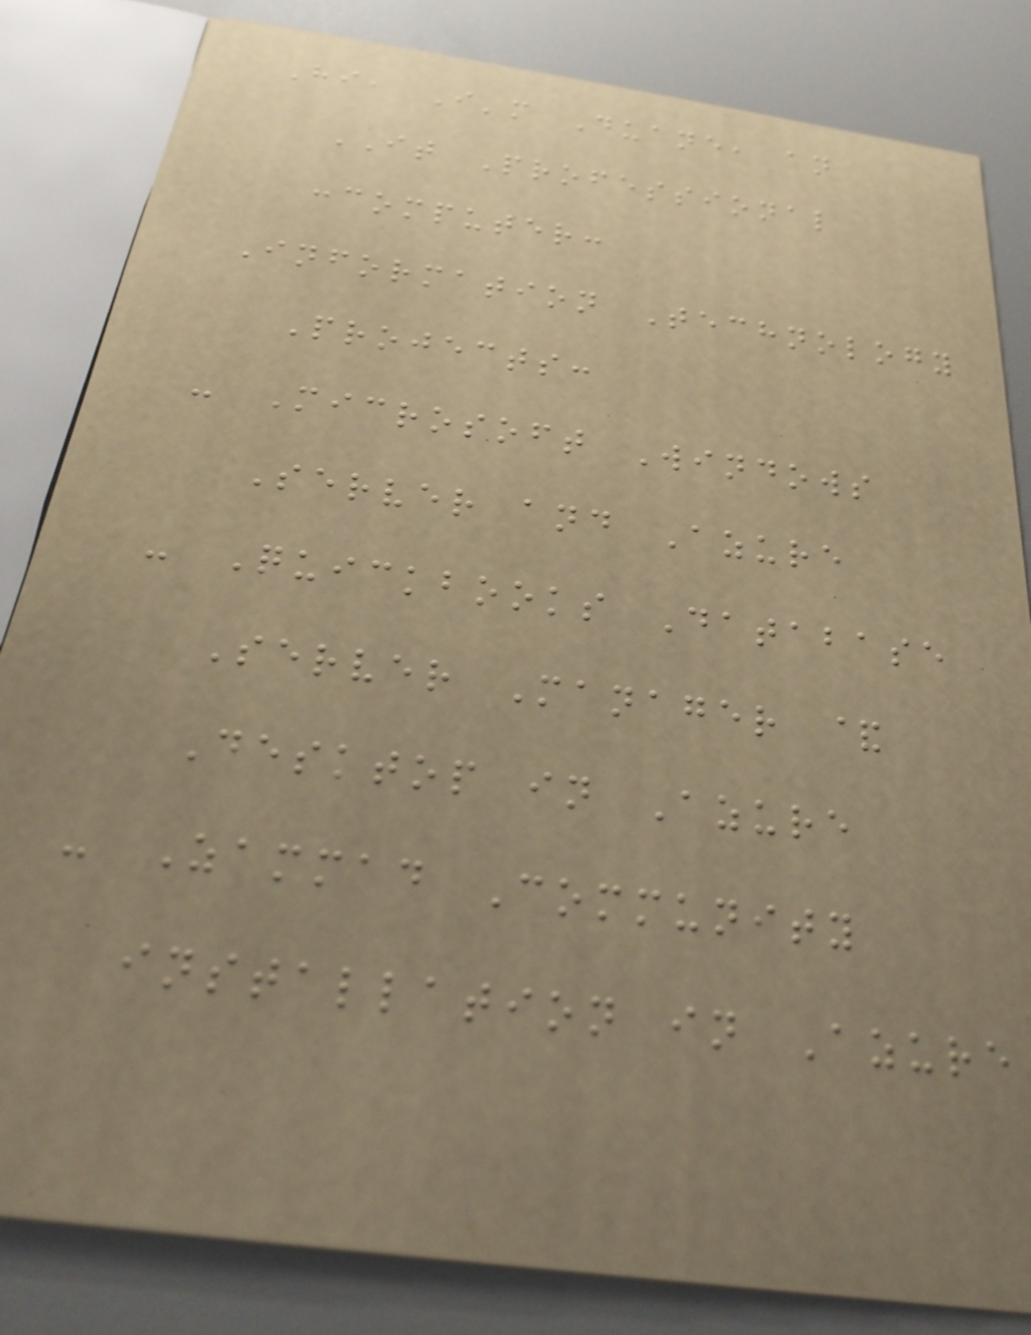Hi, I'm Duane, an
IT Professional
:computer:
Information Technology
Projects:
- Microsoft Windows
Server and Azure
- Quickbooks Database
Server Manager &
Desktop in Azure
- Zammad Community
installation in Azure
